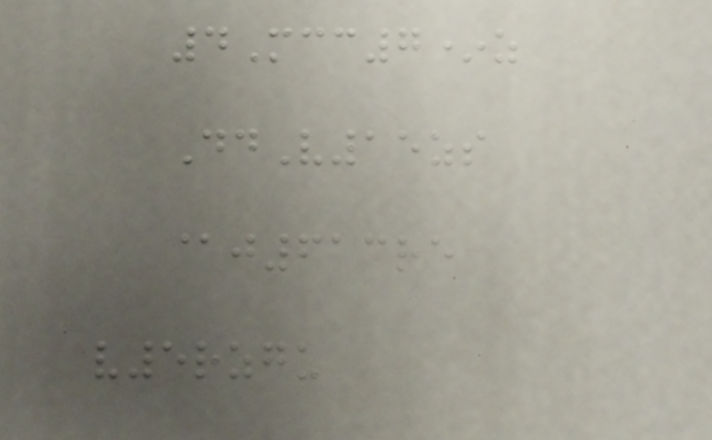4Mcc7*z
DdV15zs
@j613re
v5rzgu
